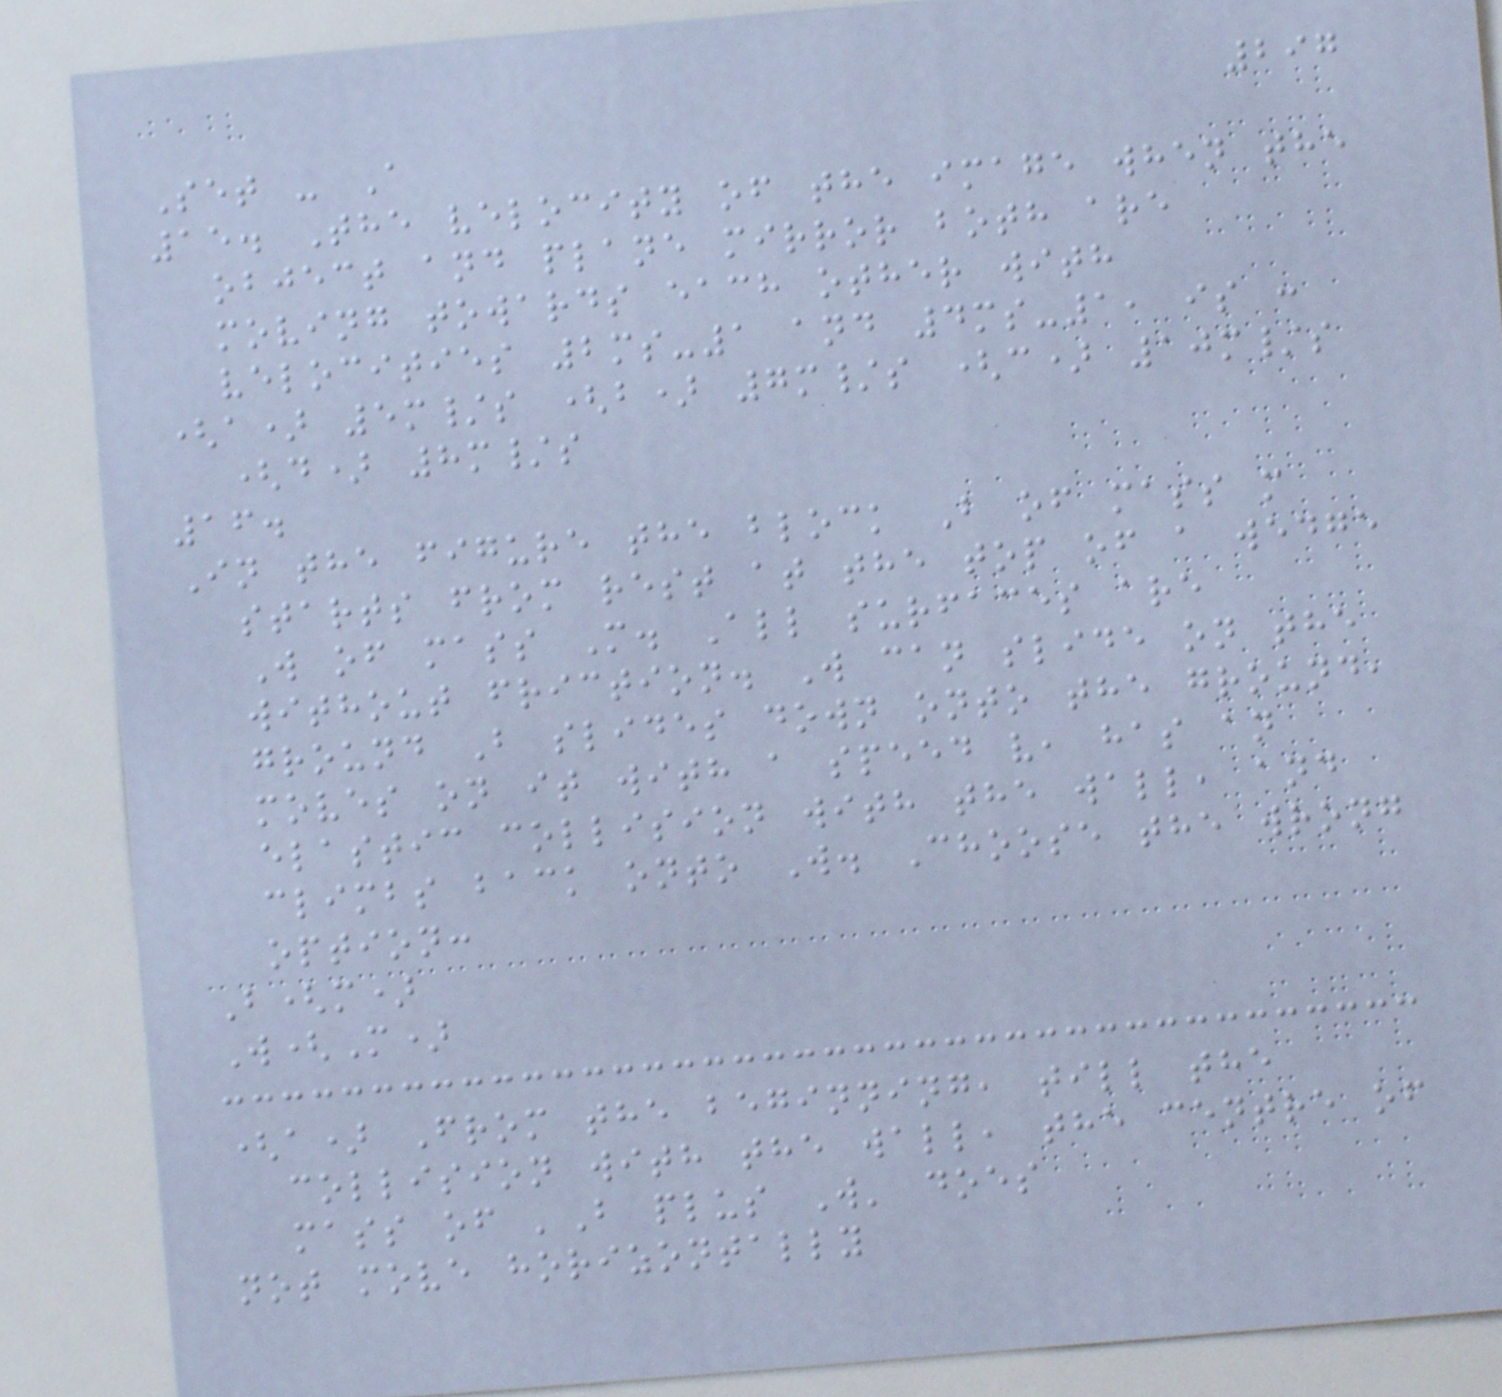297
Set - A
15. The velocity of the image when the
object and plane mirror both are
moving towards each other with
velocities 2ms-1 and 4ms-1, is :
(a) 5m/s (b) 7m/s (c) 10m/s
(d) 8m/s
16.
In the figure the block B of mass m
starts from rest at the top of a wedge
W of mass M. All surfaces are
without friction. W can slide on the
ground B slides down onto the ground,
moves on it with a speed v, has an
elastic collision with the wall, and
climbs back onto W. Choose the wrong
option:
B(m)
W(M)
(a) From the beginning, till the
collision with the wall, the centre of
mass of 'B plus W' does
not move horizontally
